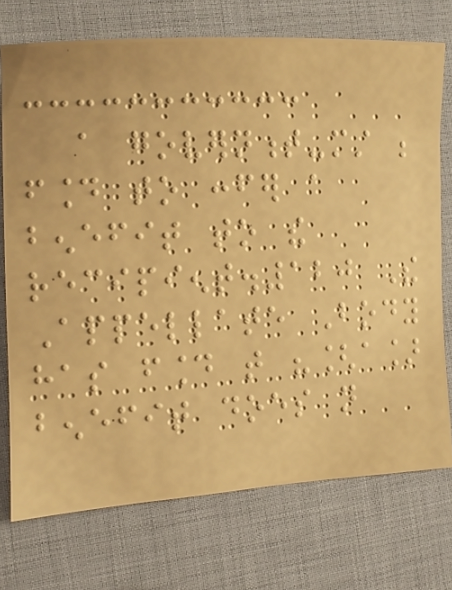a government-must be
found to confer a
benefit to the
recipient.120 The
Appellate Body
has found that "[a]
benefit does not
